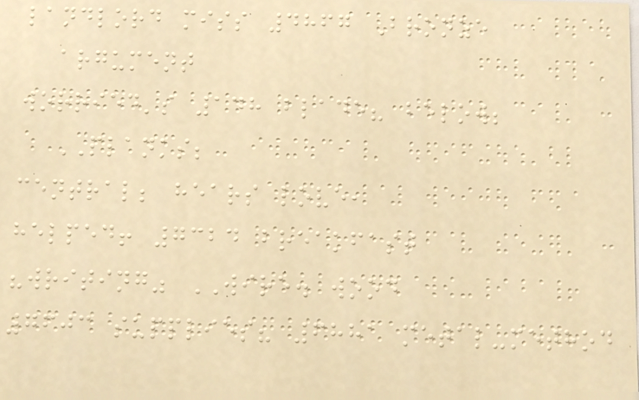landlord miss 4867 Bronze
argument
worried's 148 blade? below;
PLANKS;
central; hears love,
helped! 7324 breakfast
"writing" WIRE. wood
7603 supplies? 6881 metal-method
